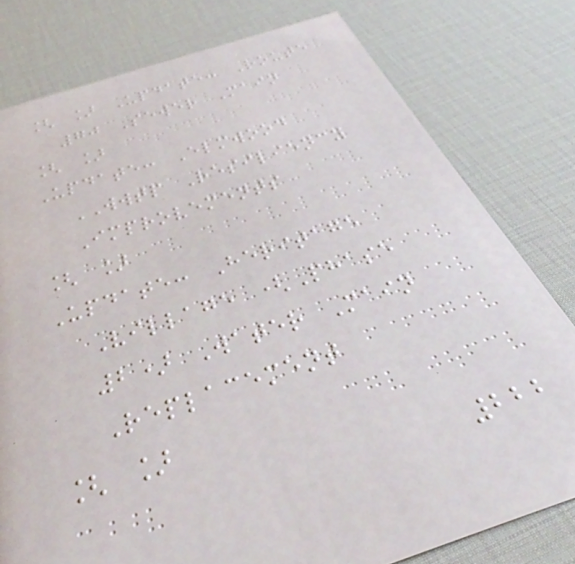[ ] Update: Route
70 Sewer Main
[ ]
Update: Elmwood
WWTP Resiliency
Improvements
[ ]
Update: Heritage
Village (Phase
2) Water Main
Replacement
[ ]
222
